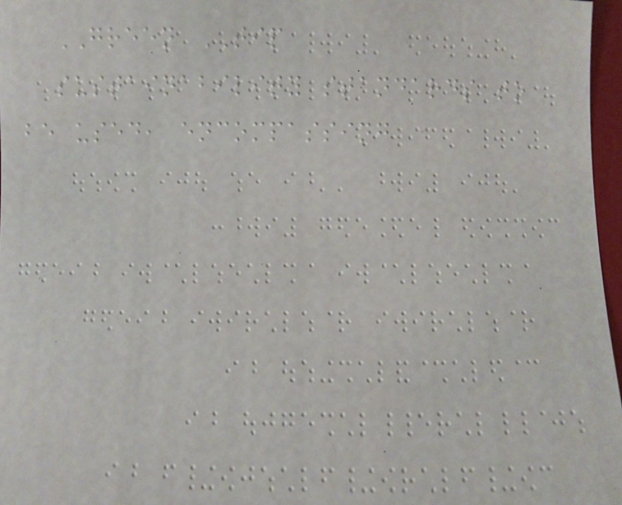GREEN TIP
sustainability standards to
be used, encompassing
